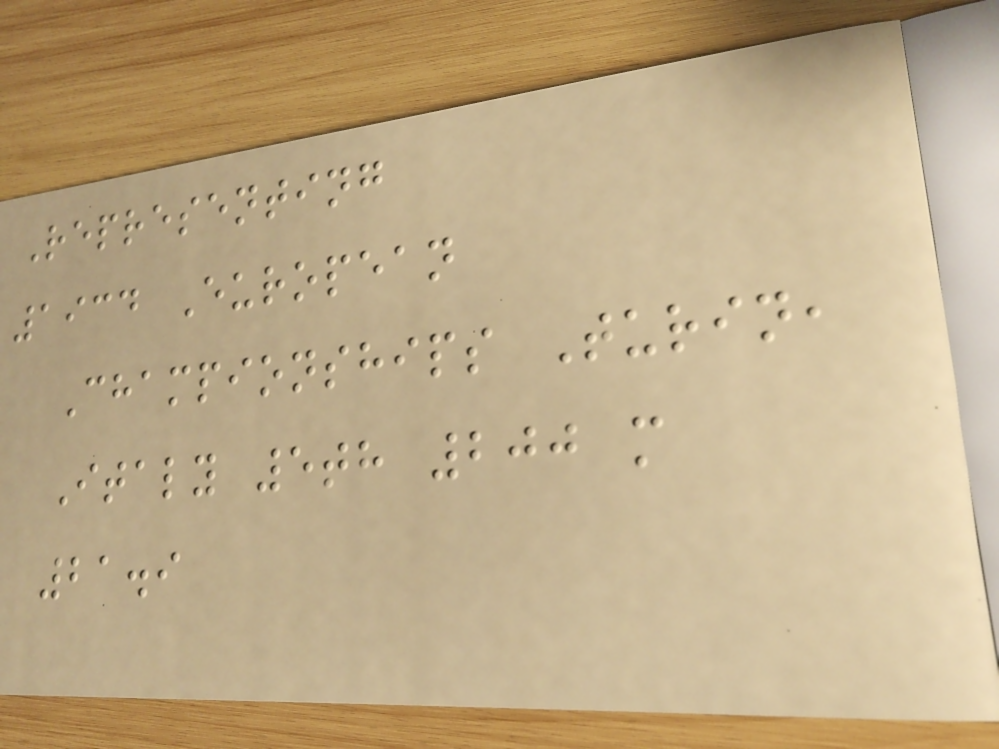Representing
1934 European
Championships Turin,
Italy 5th 200 m
21.9
